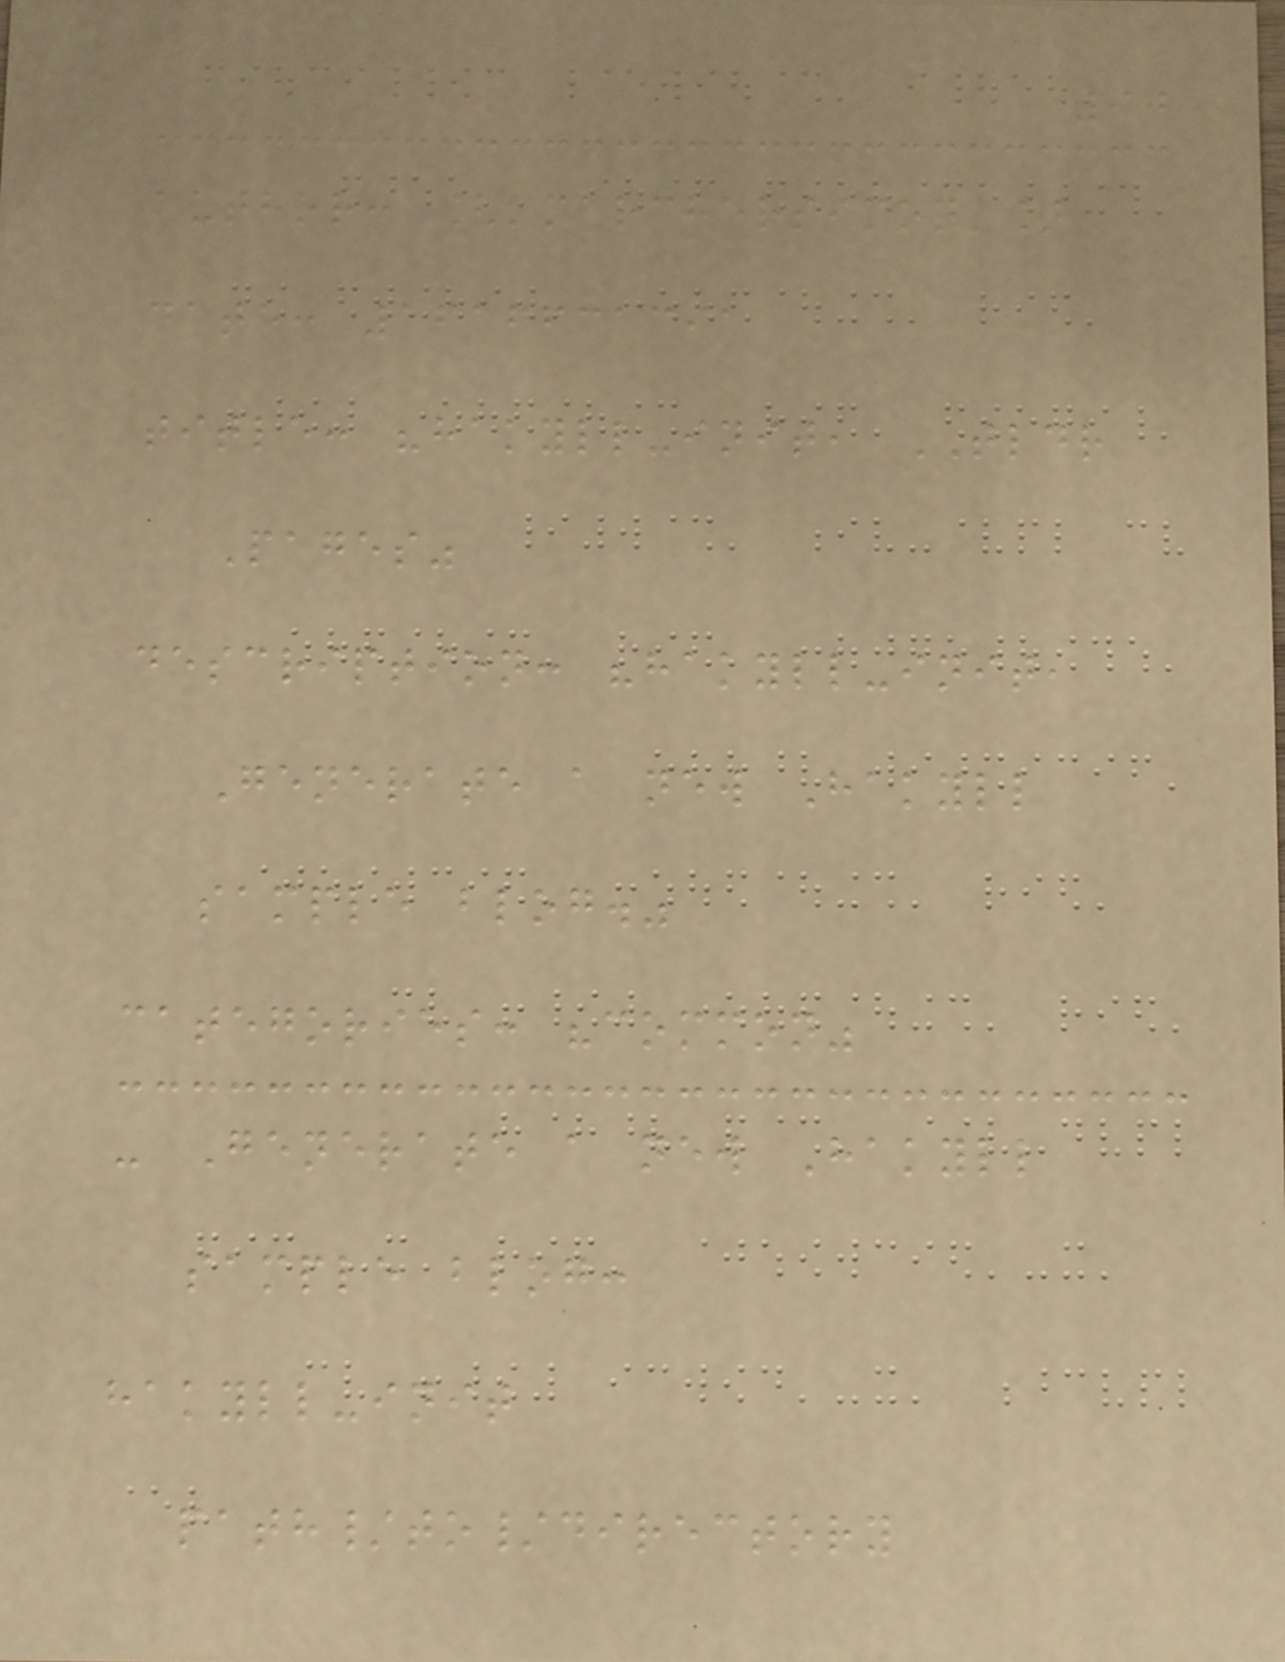90
author: ['marchersimon']
date: 1616631391
title: "hakyll-init, TLDR
Pages"
description: "hakyll-init,
Generate a new Hakyll
sample blog."
categories: "common"
- Generate a new Hakyll
sample blog:
hakyll-init
path/to/directory
